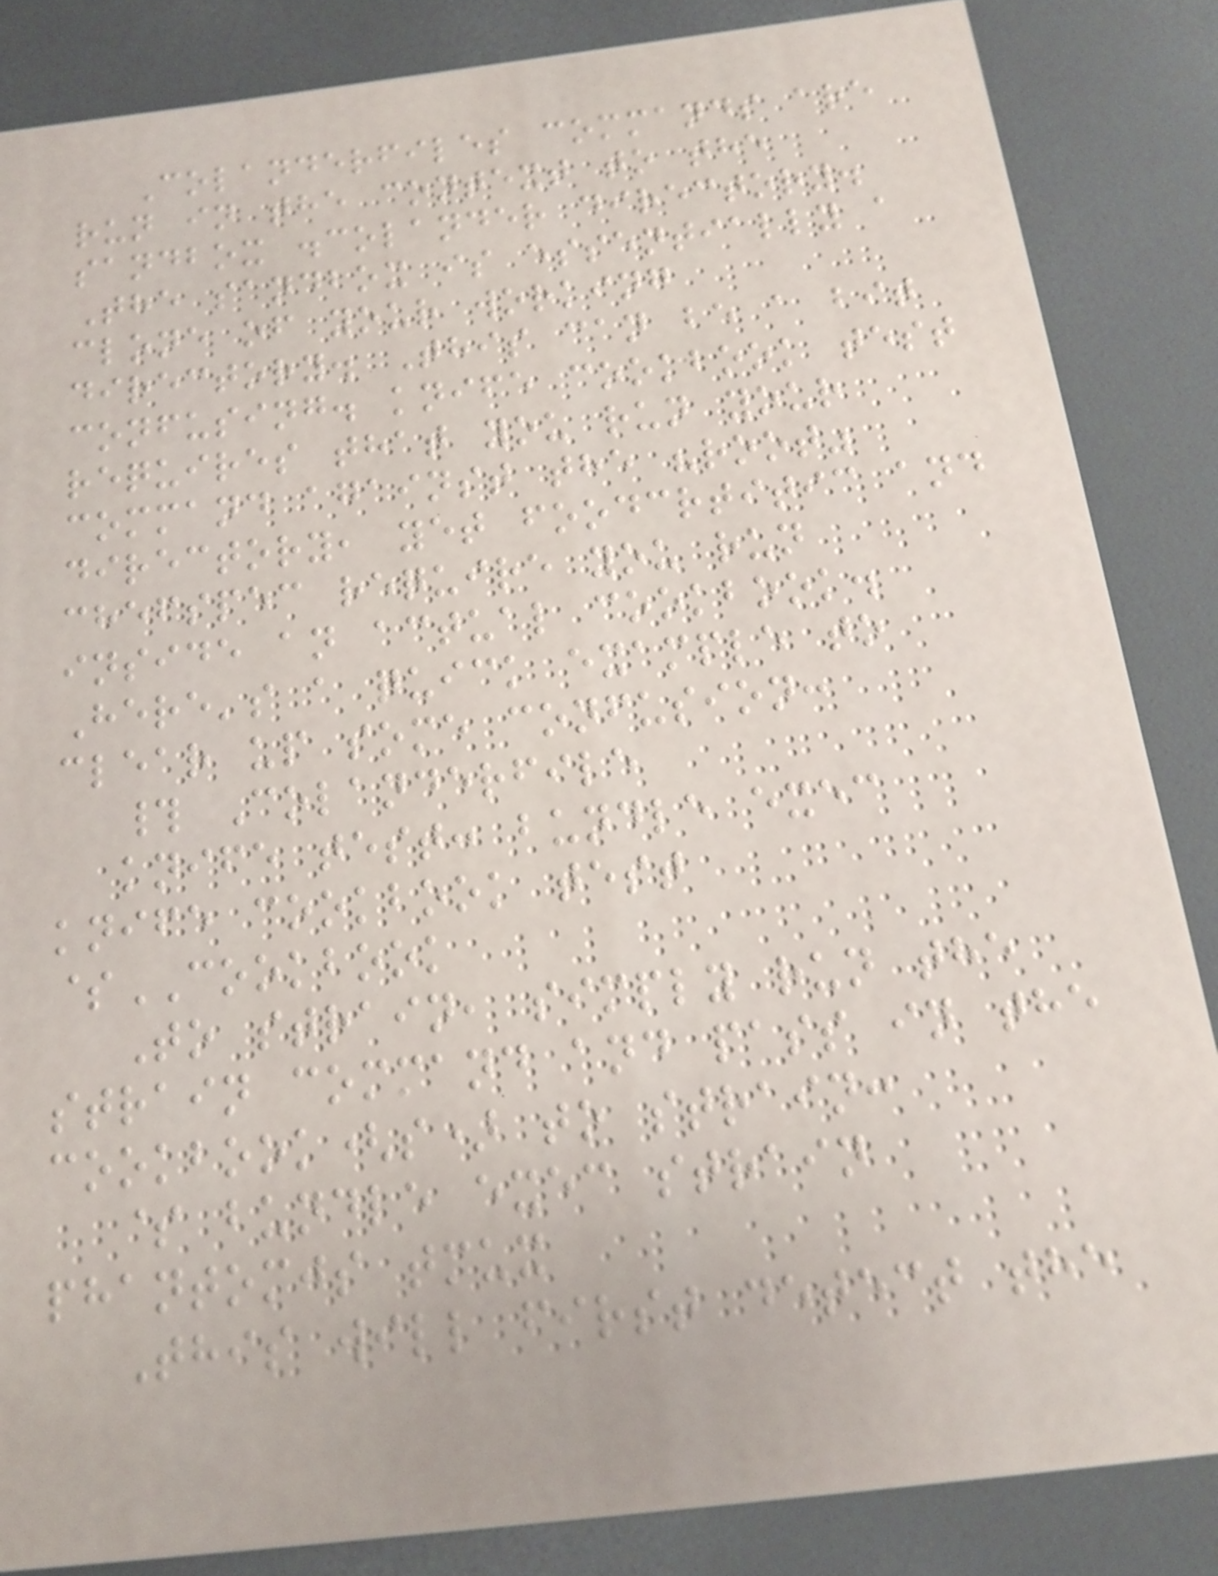Colanderfiles commands are
run in the context to the
sandbox .colander directory.
The sandbox is essentially a
clone of your working
directory. This can be a bit
confusing. knife cookbook test
requires that you run your
command against the "root"
directory, yet foodcrtitic and
chefspec require you run
inside an actual cookbook.
Here's a quick example to
clear up some confusion:
# Colanderfile
knife test: bundle exec
knife cookbook test
$COOKBOOK
To strain, simply run the
strain command and pass in the
cookbook(s) to strain:
$ bundle exec strain
phantomjs tmux
This will first detect the
